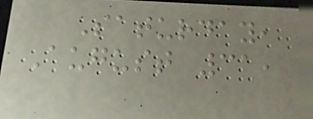Saturday,
August 31,
